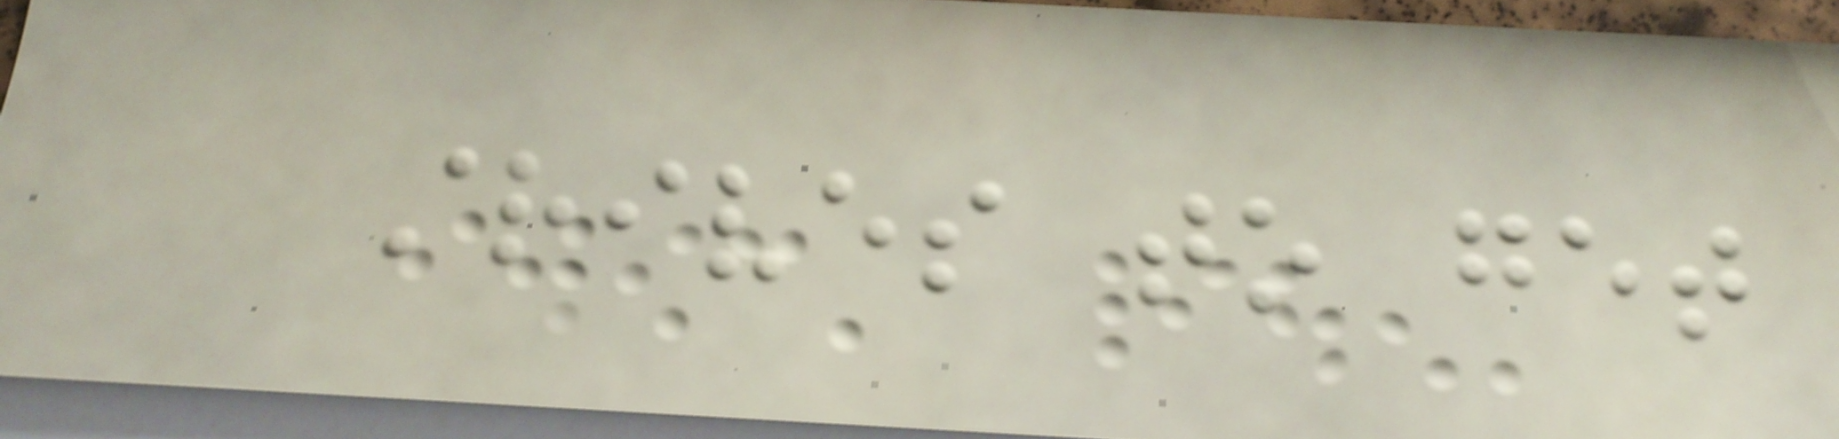strives to get
